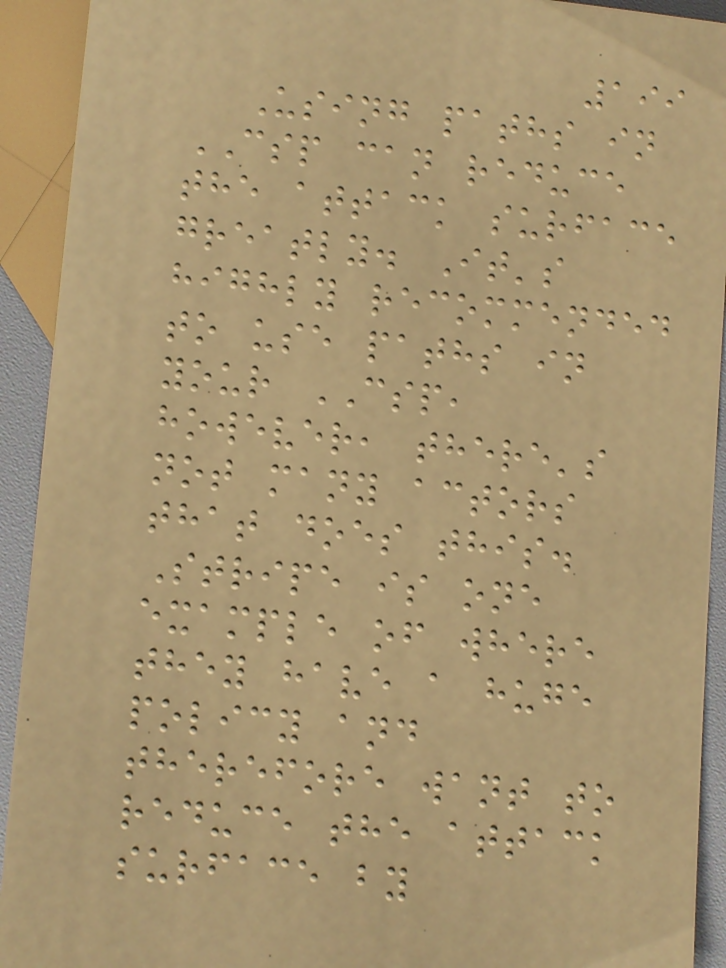199
Using paths in
CSP can reduce
the attack surface
greatly. It's
highly recommended
to use paths in
your CSP,
however, there's
not many actors
that does this.
Stripe is one
example of where
they have a huge
policy and
therefore want to
reduce the attack
surface by
